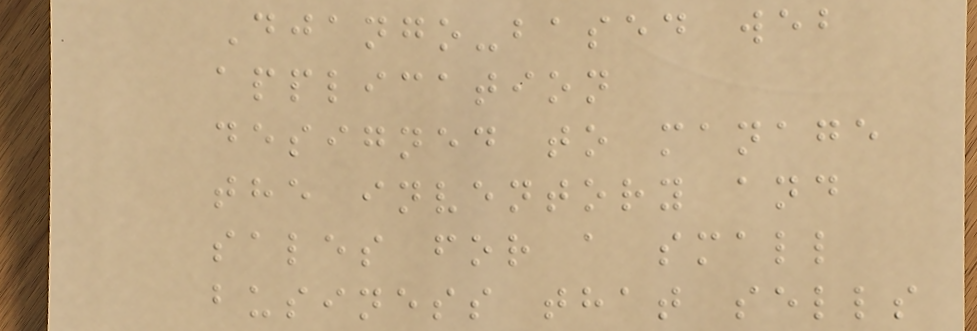Django-based web
application
designed to manage
the inventory and
sales for a small
business that sells
